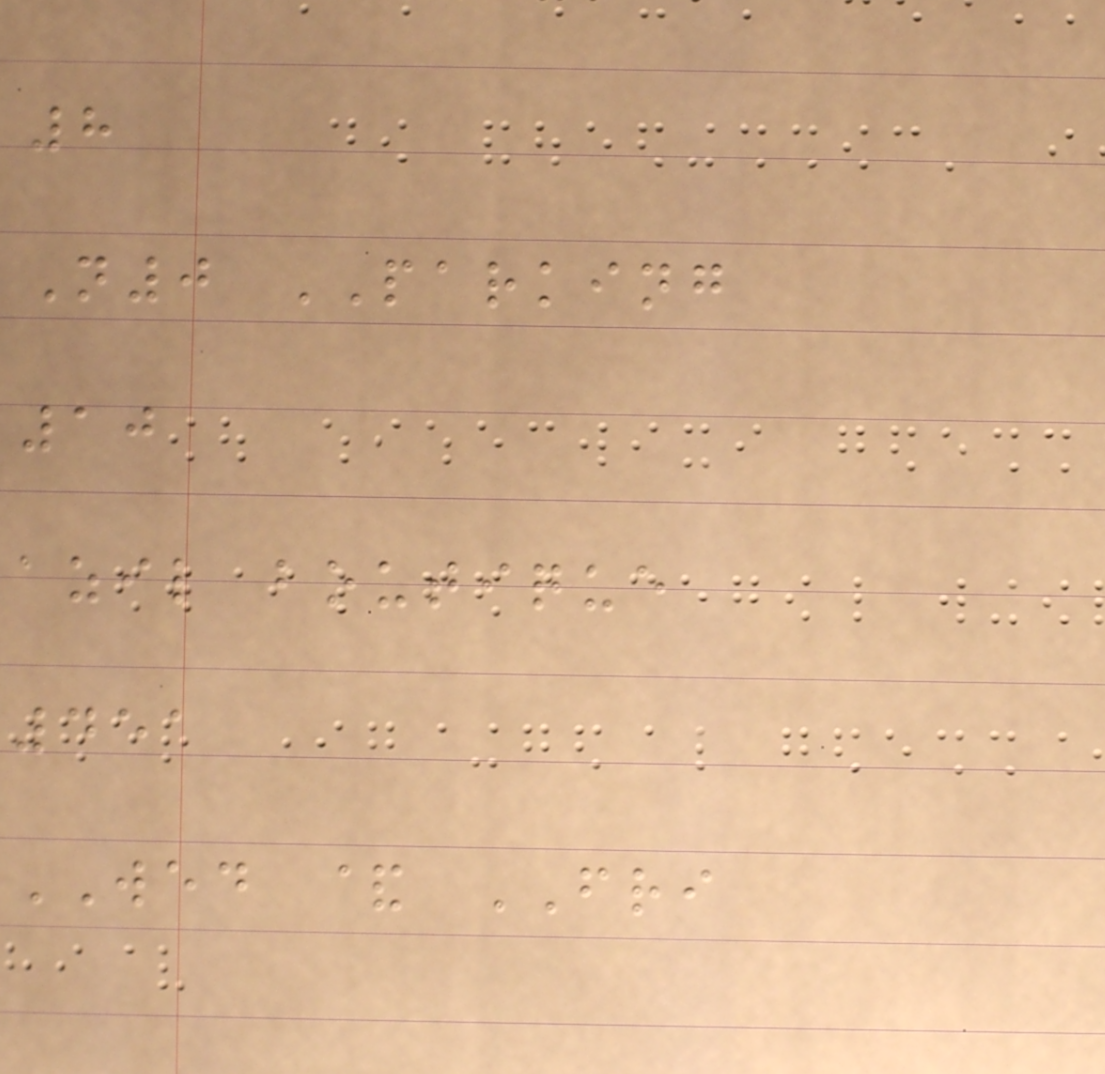8
N0 PARKING
10
azil boutique
451
WED & FRI
